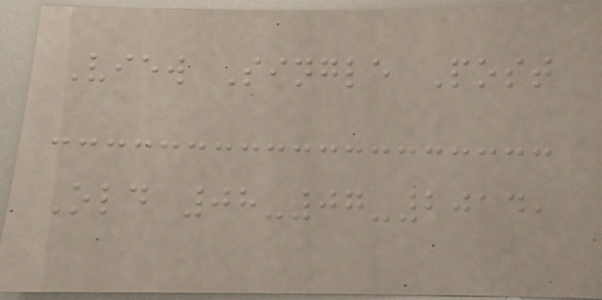View Single Post
Old 08-07-2014,
